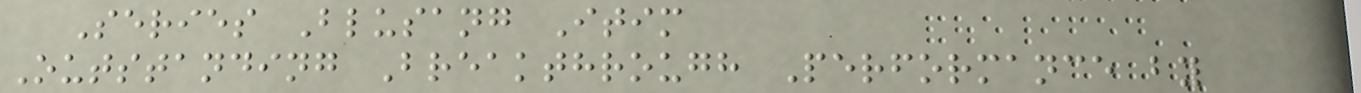Series Blusang Itim
Outstanding Breakthrough Performance by
